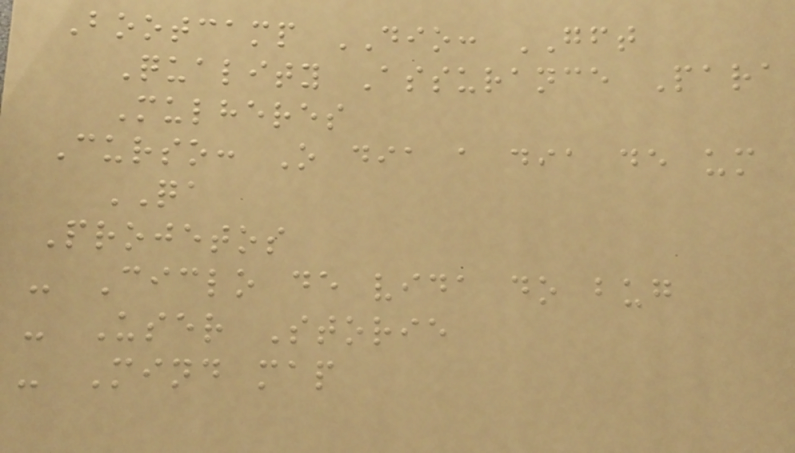Bootcamp DIO: GFT
Quality Assurance Para
Mulheres
Curso: O dia a dia de um
QA
Projetos
- Ciclo de vida do bug
- User Storie
- Mind map
